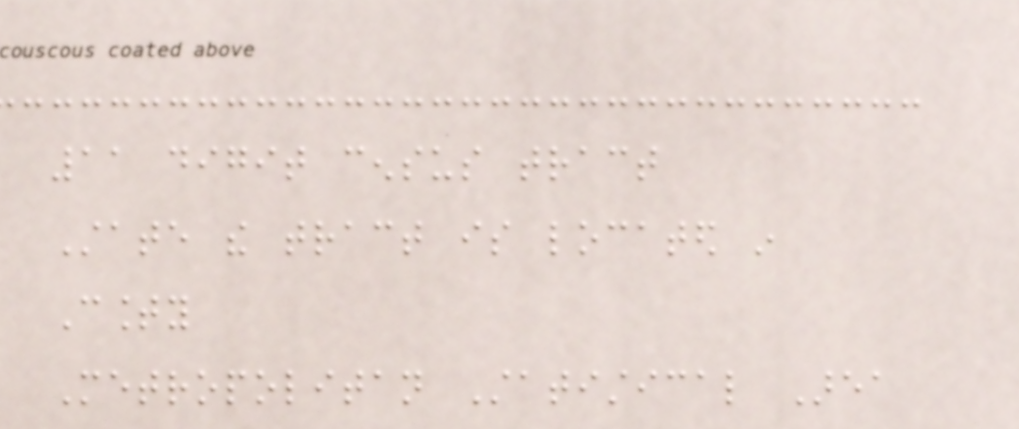11 digit census tract
State the tract is located in
County
Metropolitan Statistical Area
